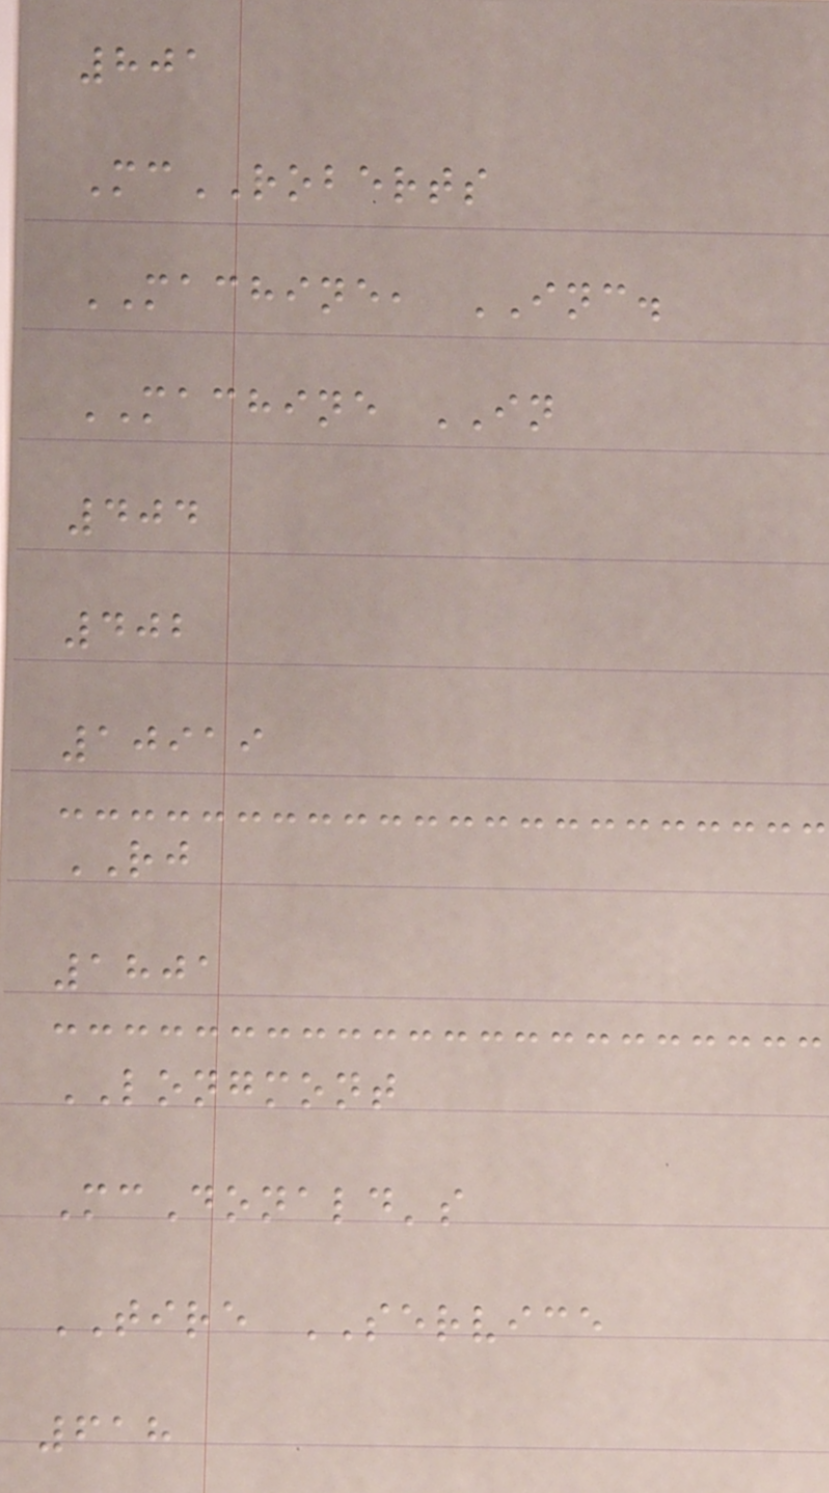801
McROBERTS
MACHINE, INC.
MACHINE IN
404
402
10919
RJ
1801
LONGMONT
McDonald's
TIRE SERVICE
618
